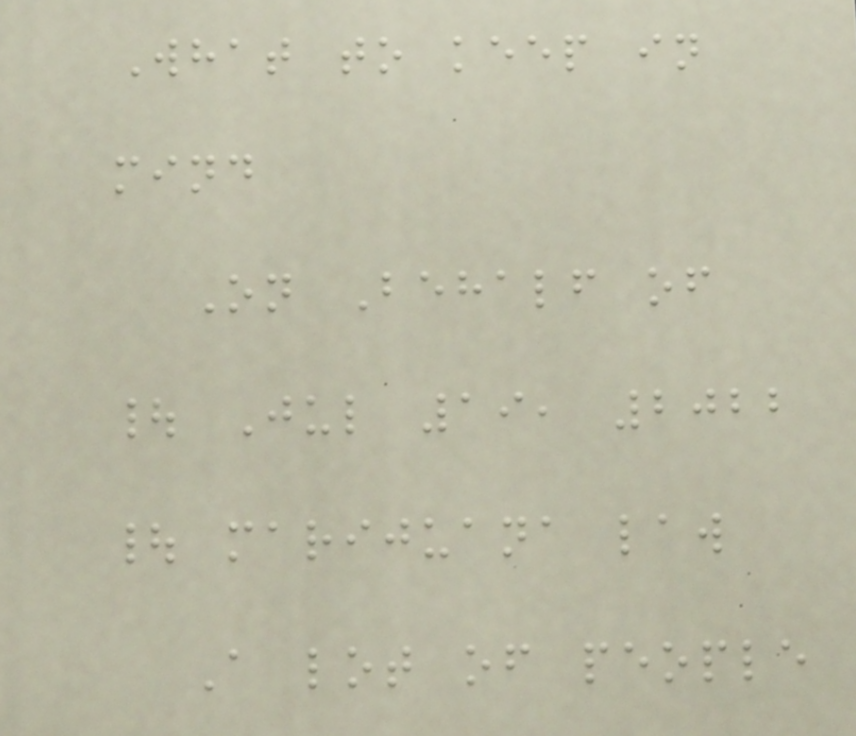What to keep in
mind
On Behalf of
| Jul 19, 2022
| marijuana law
A lot of people
